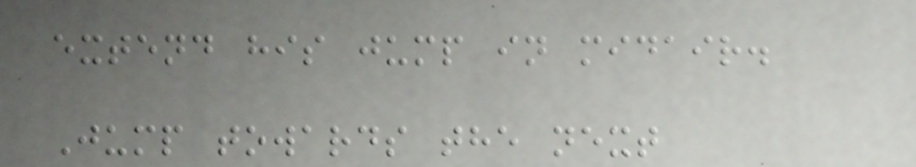extend his jump in midair.
Jump towards the next
